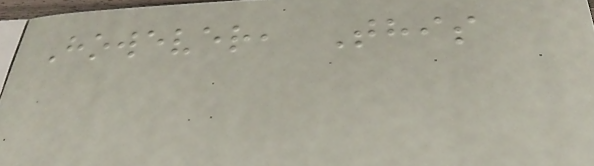However, This
